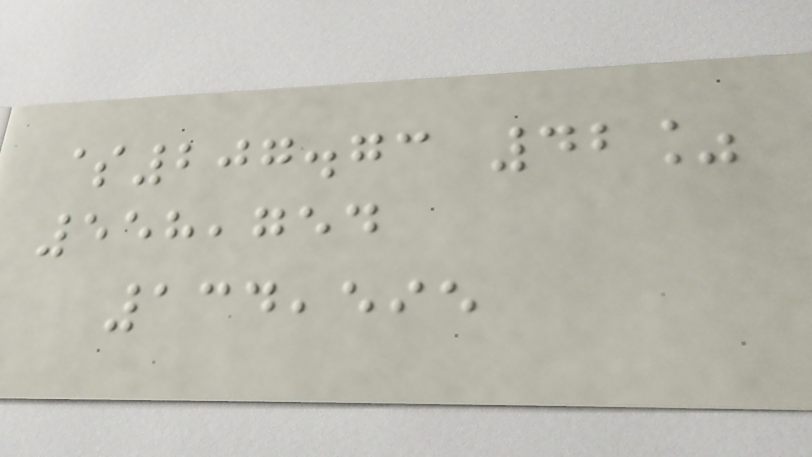$207.73 42%
558,754
134,595
